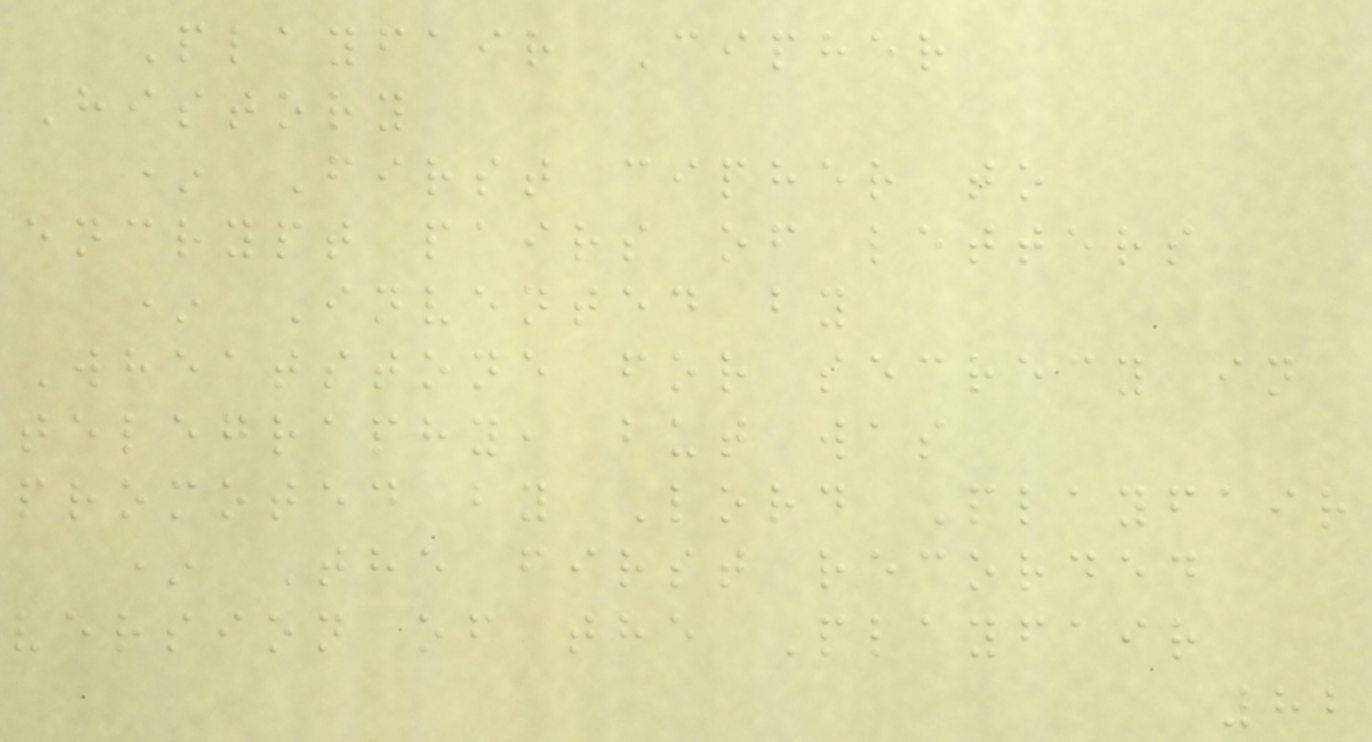Playfair Cipher
History
* First cipher to
encrypt pairs of letters
* Invented by
Wheatstone for secrecy in
telegraphy, but was
promoted by Lord Playfair
* The first recorded
version of the Playfair
82
